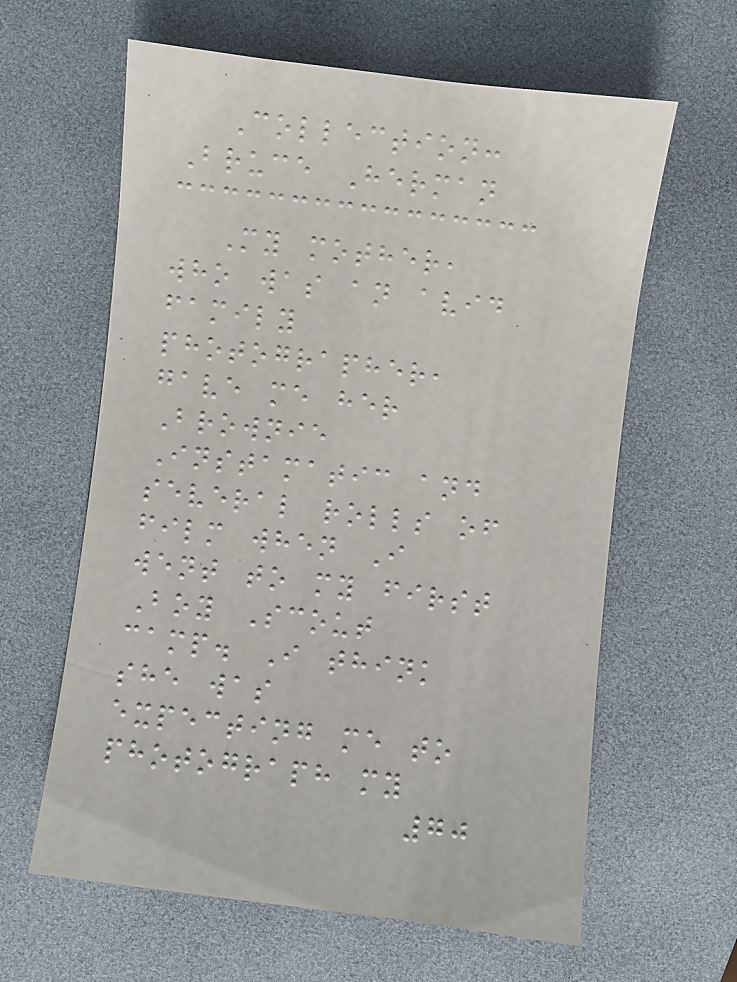Collection:
Bruce Herman
My mother,
who was an avid
family
photographer,
gave me her
Brownie
Instamatic and
several rolls of
film when I
went to my first
Boy Scout
camp. I think
she was
expecting me to
photograph my
70
